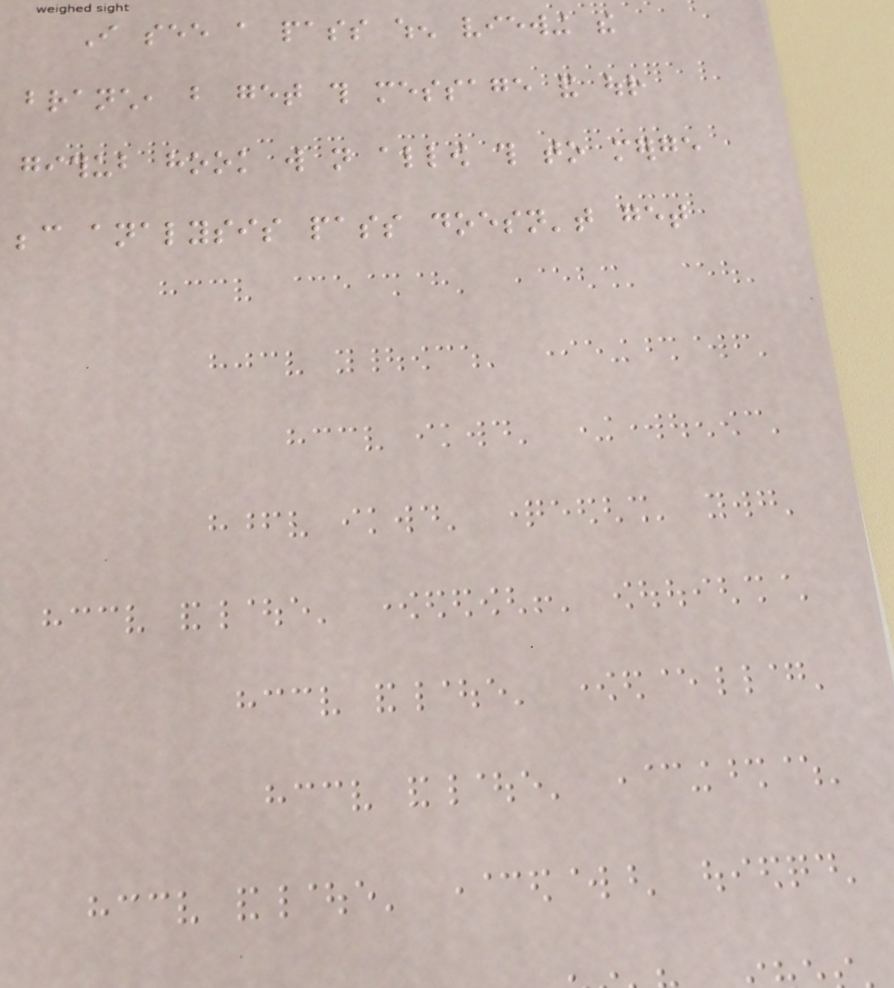I see a pass when viewing the
branch, but get this message and our
github hook will not allow this to merge
because analysis pass doesn't get
